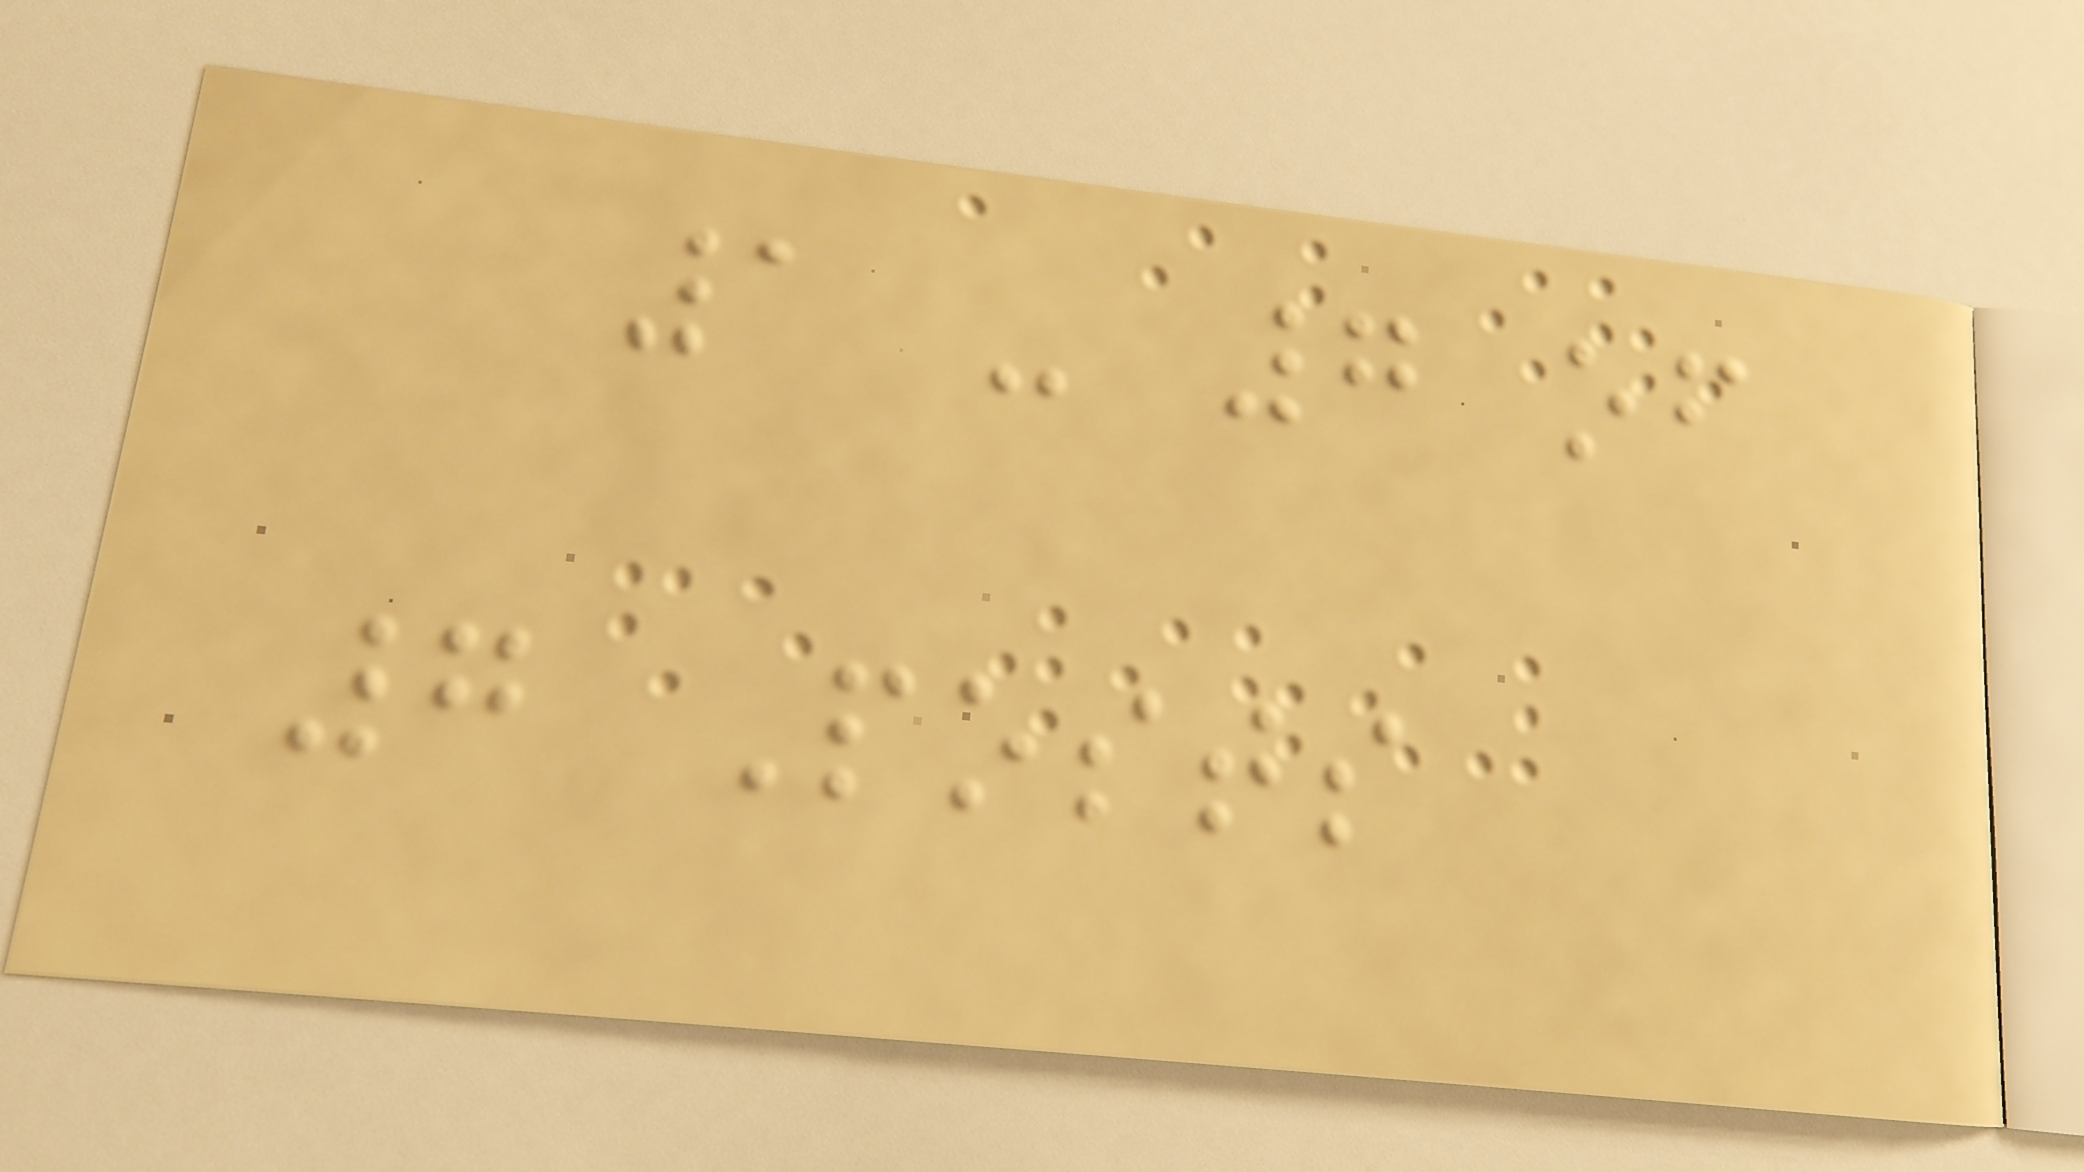1 - 7 of
7 Posts
